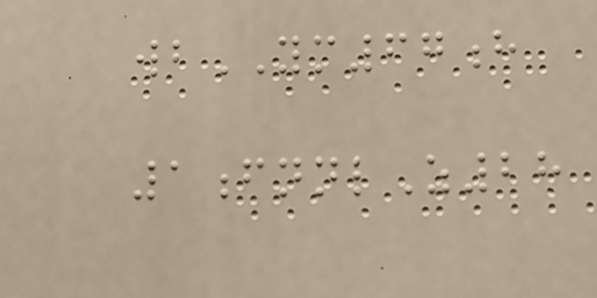wbYM67h
1fnnlZ28
